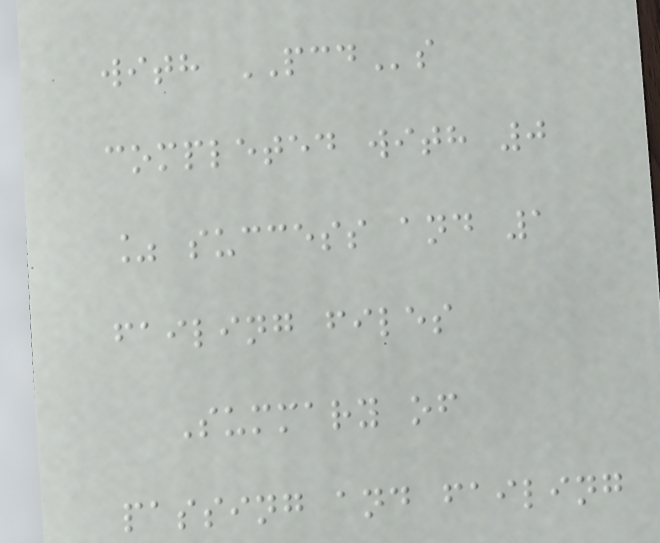with PCDs
completed with 0
% success and 1
failing files
Summary of
passing and failing
